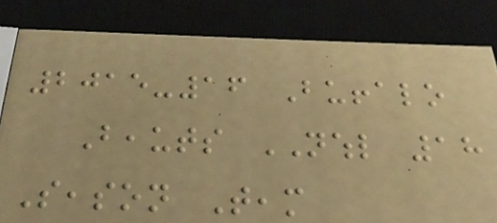2015-16 Buffalo
Beauts NWHL 18
Season Team
